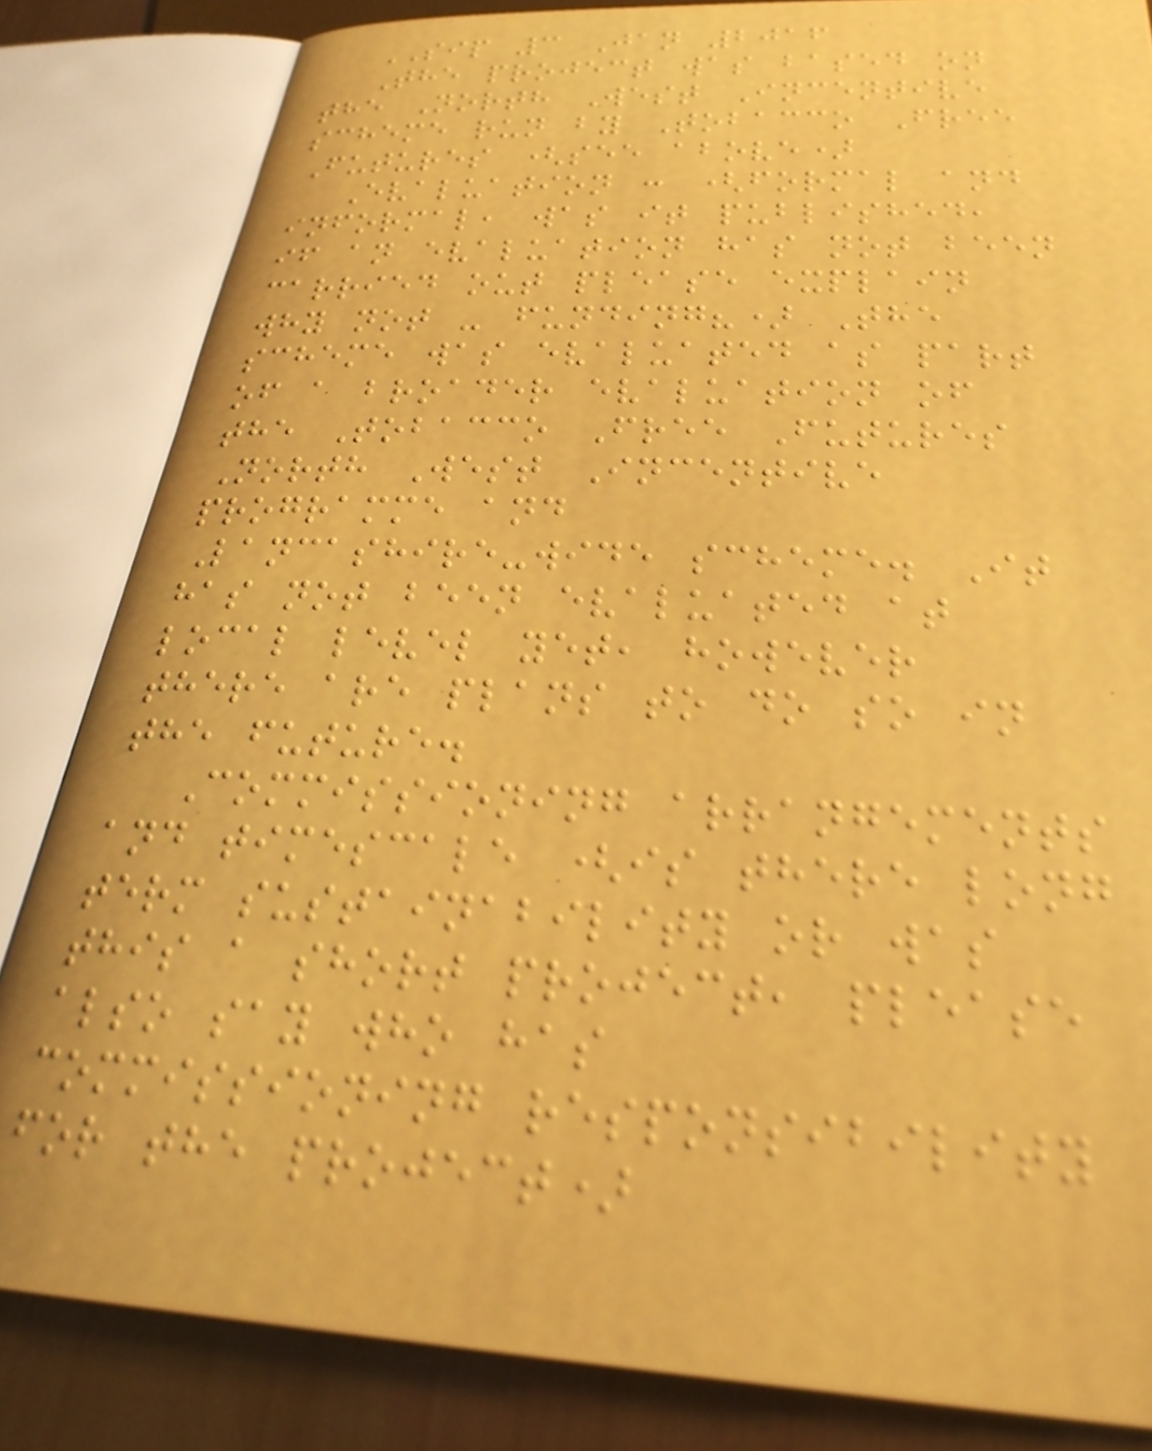SIP 3 Jan 2016
The project was based on
the North West Incentive
scheme run by Tobacco Free
Futures (see above)
Evaluation : (formal and
informal, was it published,
if an evaluation has not been
carried out please explain
why not - funding?) The
scheme was evaluated as part
of a broader evaluation of
the Tobacco Free Futures
North West Incentive
programme and
Lancashire-wide scheme. It
has not been evaluated at
local level yet, however
there are plans to do so in
the future.
Commissioning arrangements
and timescale (is there long
term sustainability or was
this a short project, please
also say who has
commissioning responsibility
for the project)
